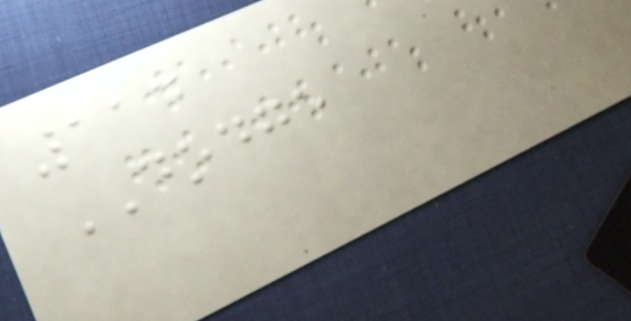114
DODGE
